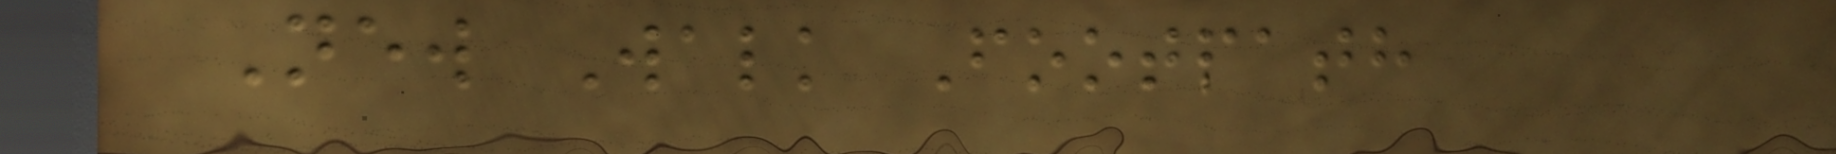New Walk Footpath
